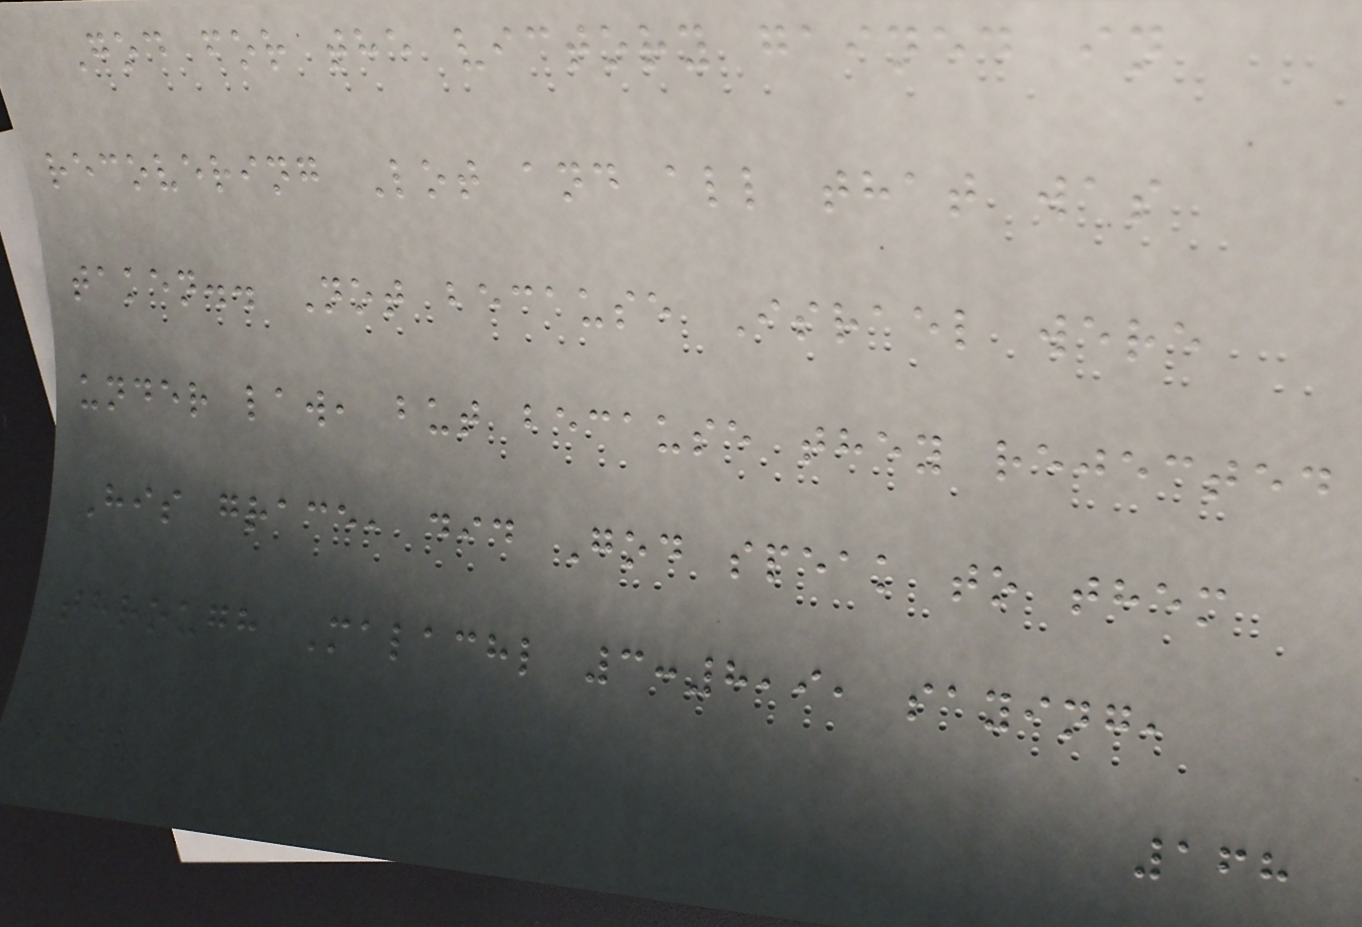God for the victory gained in
recovering Lot and all that was
taken.. Not because Israel were
under law, but because they rejected
His grace, did God speak to them
through Malachl 3:8,9, saying,
168
